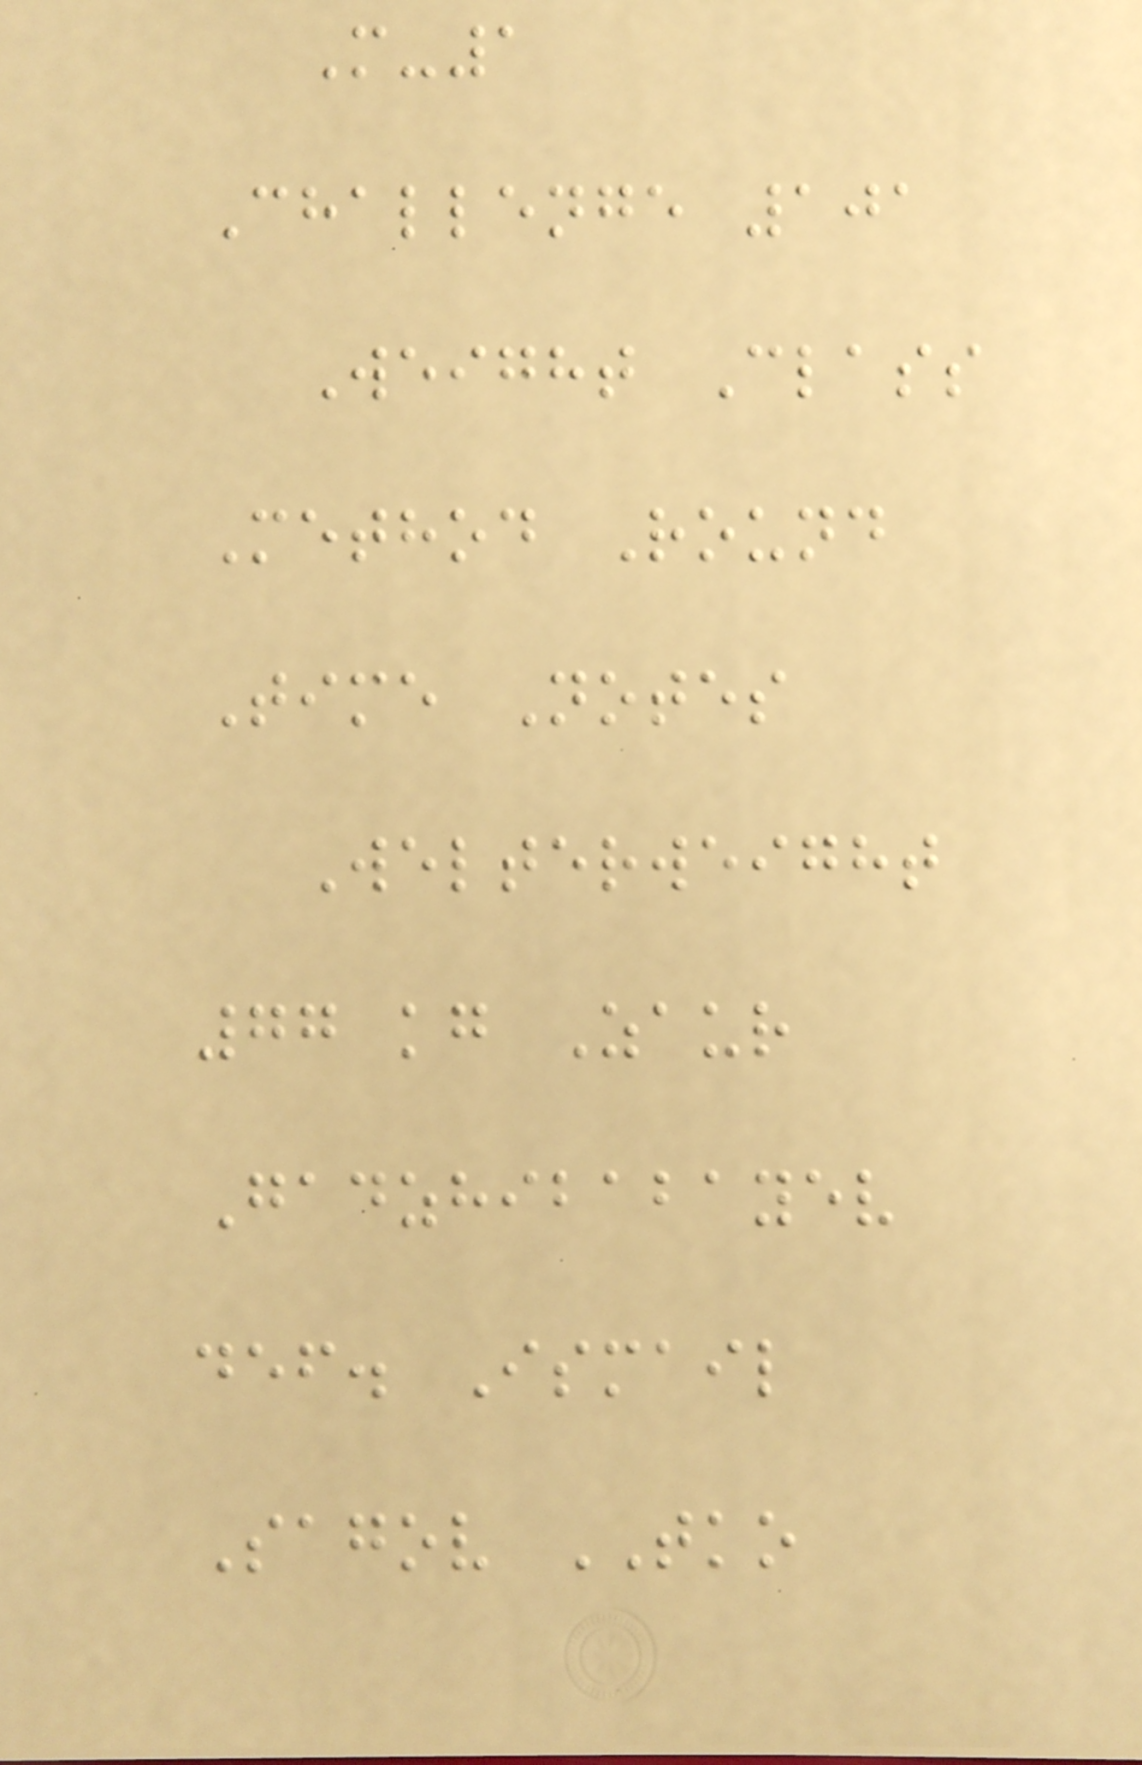M-1
Challenge 101
Weight Class
Method Round
Time Notes
Welterweight
77 kg Zaur
Gadzhibabayev
def. Ismail
Sagov TKO
